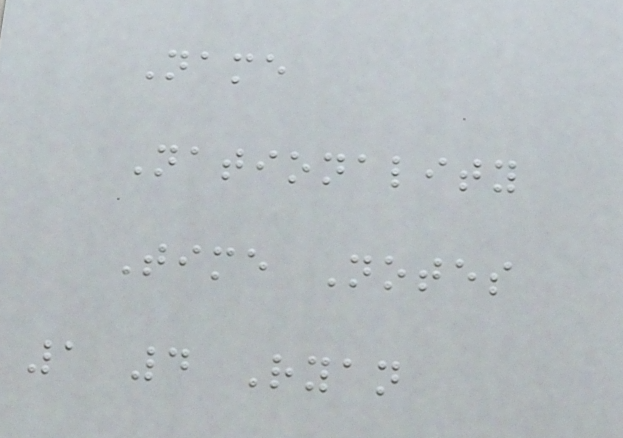Name
Nationality
Time Notes
1 4 Ryan
